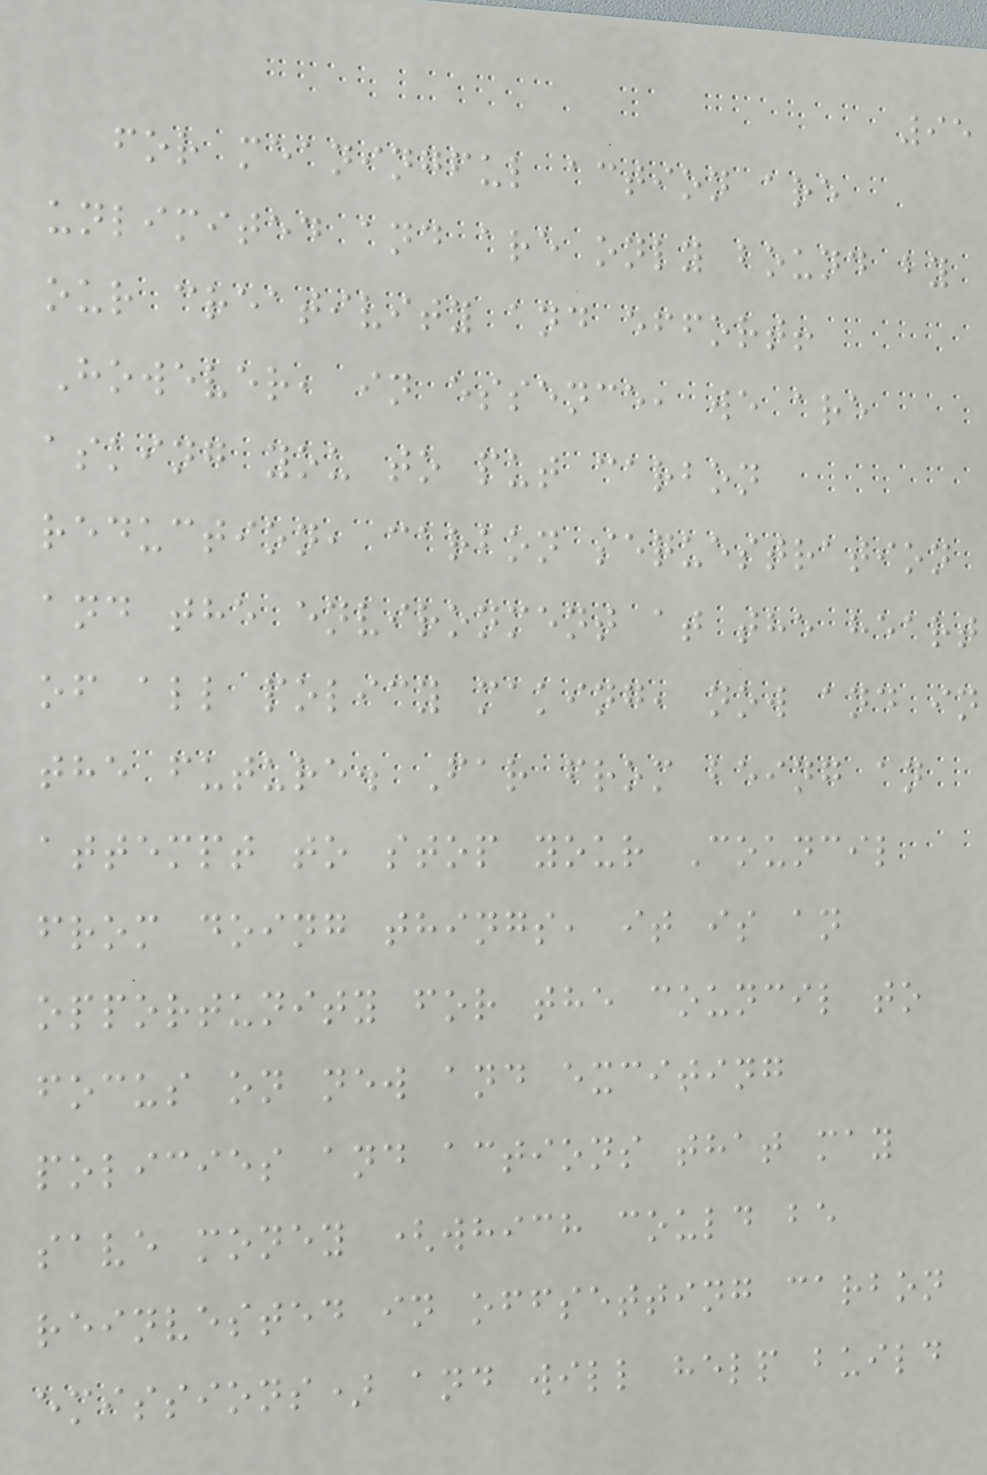95
for meaningful action are
unlimited and are only bound by
our creativity and effort!
However, in essence, we are
asking you to put carbon
reduction, carbon sequestration
and the environment at the heart
of all policy making, now and in
the future. Far from being an
attempt to stop your Council
from doing things, it is an
opportunity for the council to
focus on new and exciting
policies and actions that may
save money (which could be
reinvested in offsetting carbon
emissions) and will help build
